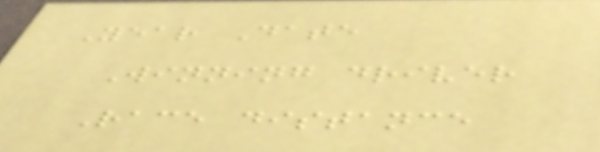Year Date
Winning driver
Race distance
